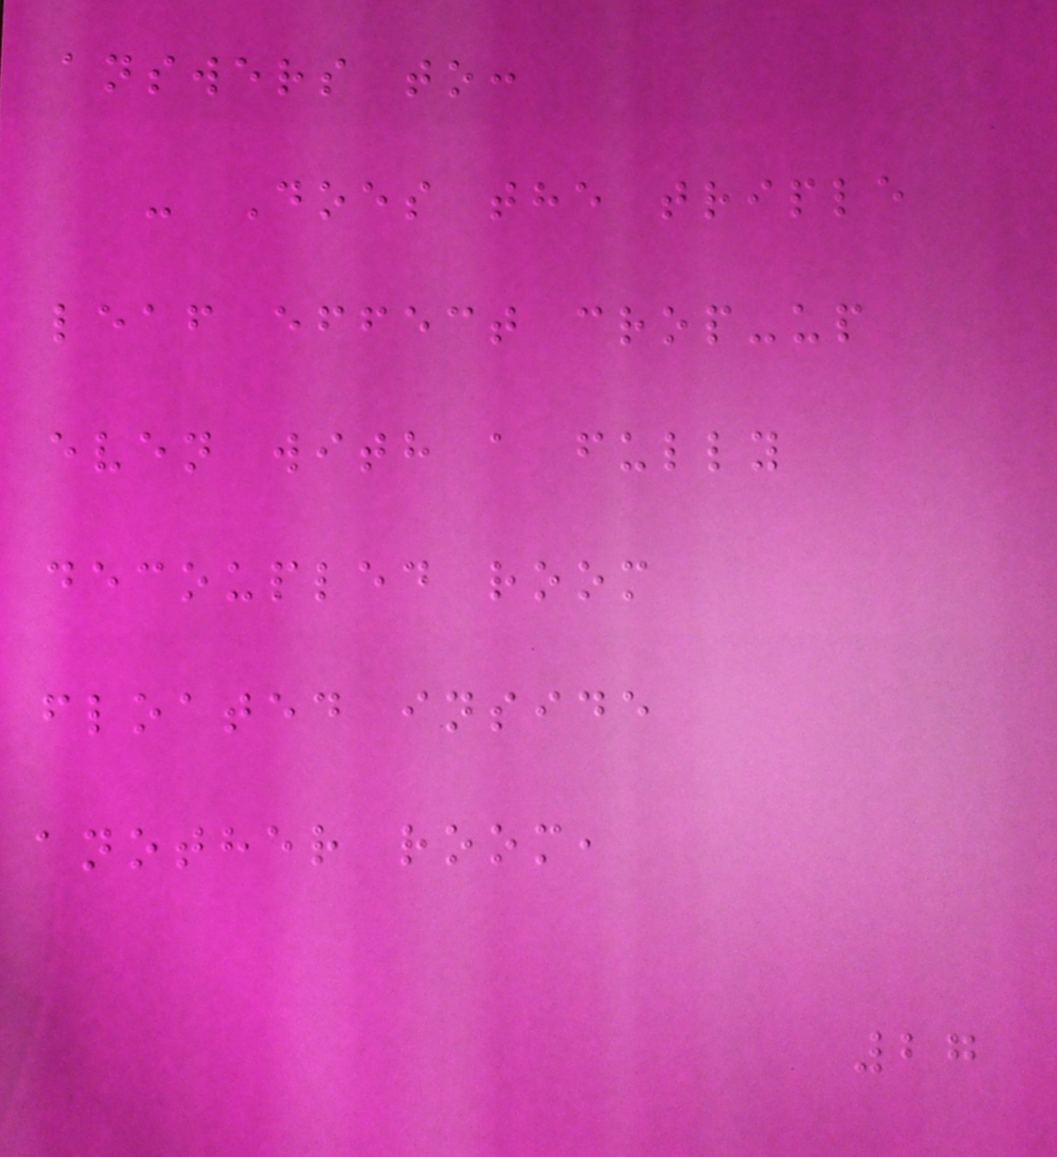answers to:
- Does the triple
leaf effect crop-up
even with a fully
decoupled room
floated inside
another room,
27
